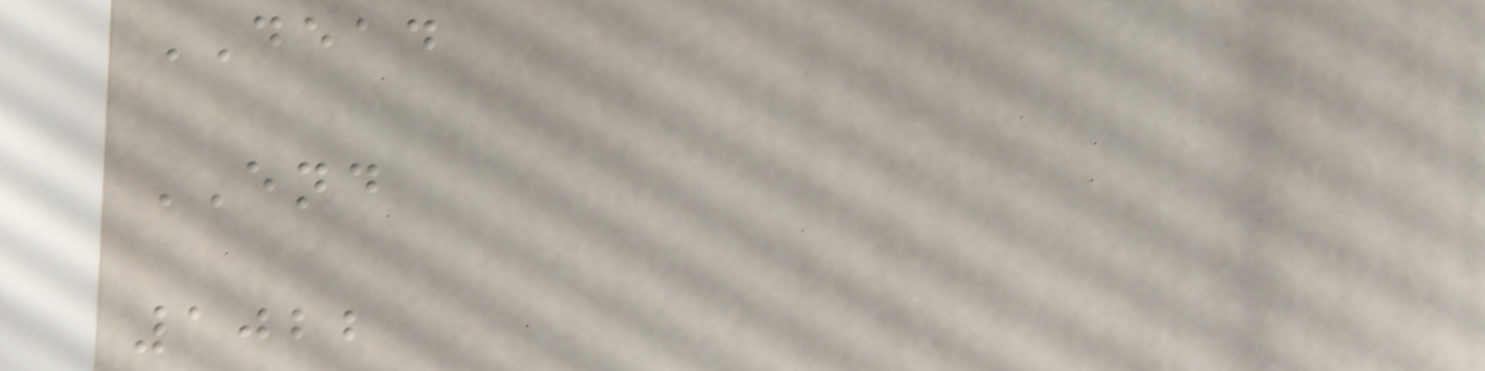DEAD
END
1022
